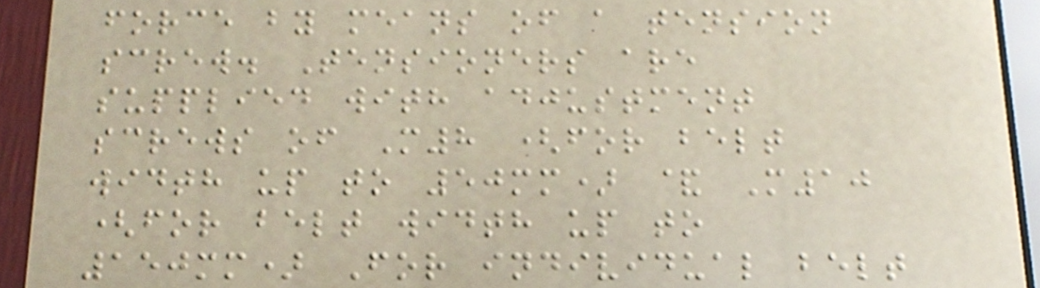force by means of a tension
screw. Tensioners are
supplied with adjustment
screws of M8 (for belt
width up to 50mm) & M10
(for belt width up to
150mm) For individual belt
